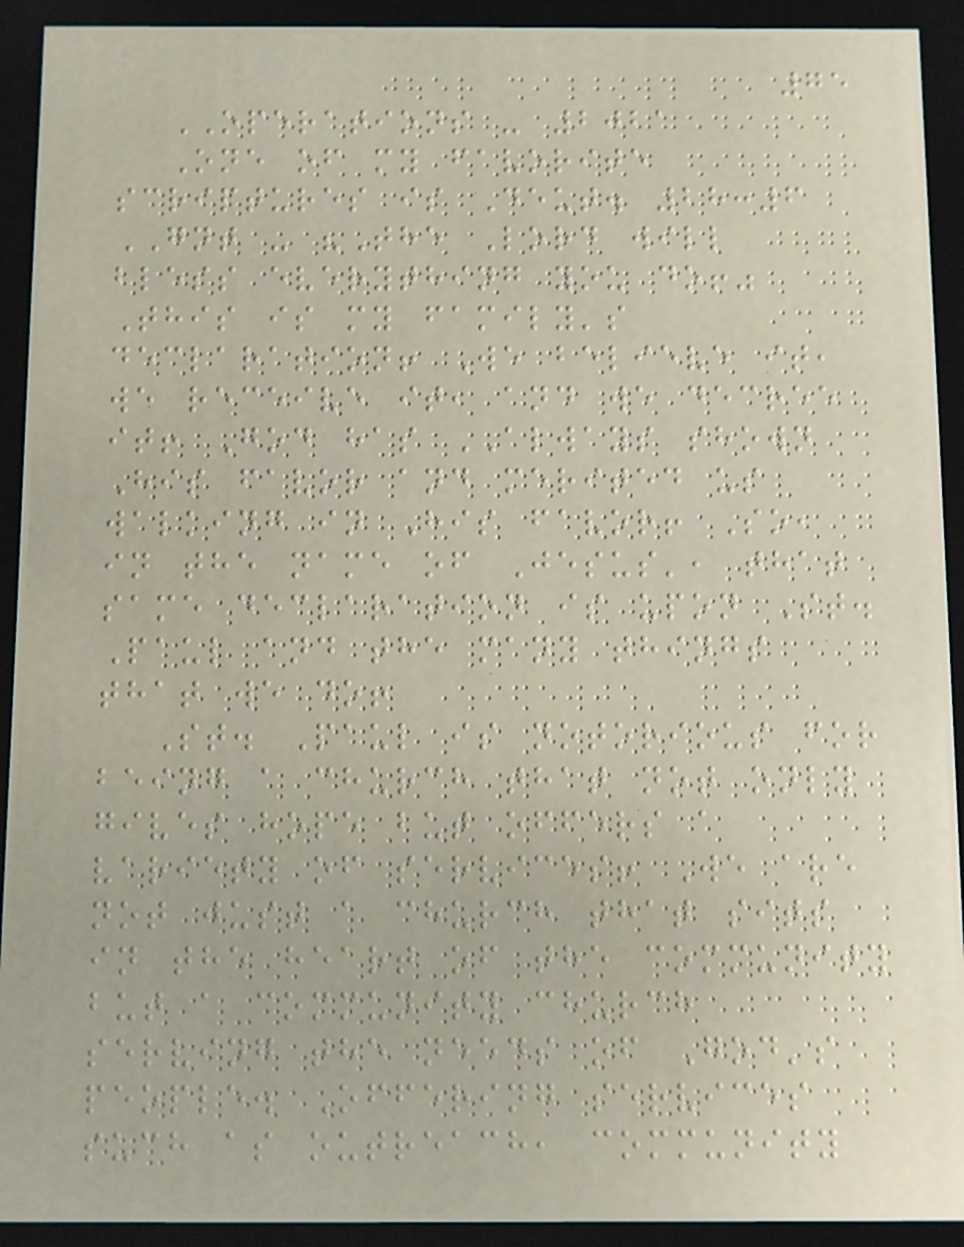75
OPERATIONS - 2021
One of my favorite
scriptures is Deut. 28:6
GNT - "The Lord will
bless everything you do!"
This is my family's
declaration! We believe it,
we receive it, and we decree
it! God has ALWAYS shown
His favor and merited us
walking in His favor! So,
in the name of Jesus', that
same declaration is upon St.
Paul and the many things
that we do!
St. Paul is notorious for
being a church that not only
gives hope but offers a
variety of services! We are
not just a church that sits
in the heart of the community
but a community church
serving the needs of God's
people. Offering services
such as outreach, community
